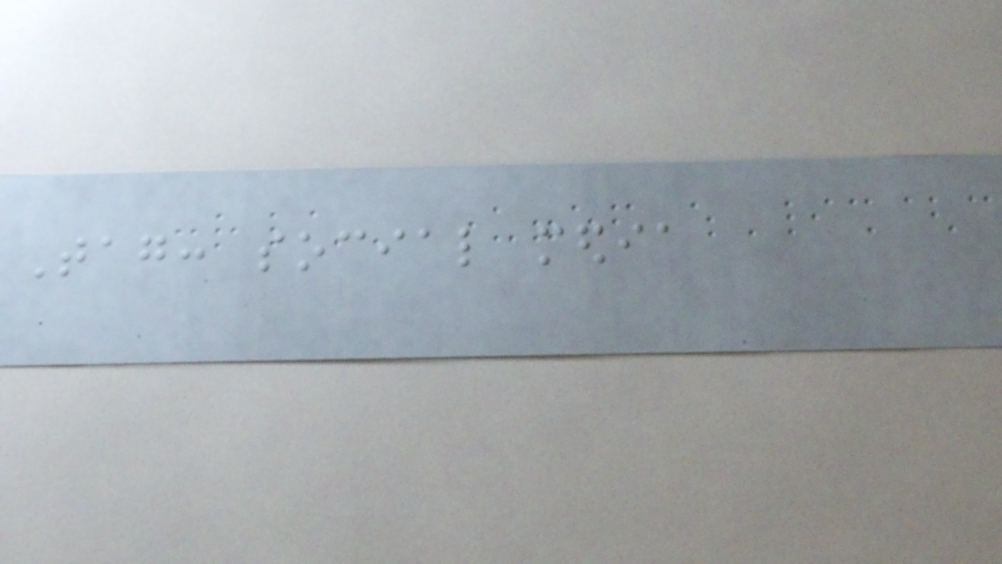Tag: social media
